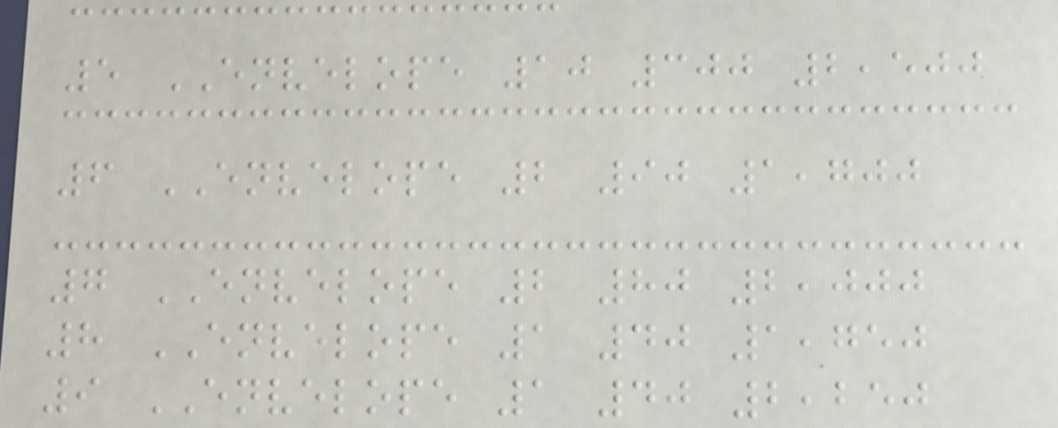5 ENVELOPE 10 300 2,500
6 ENVELOPE 2 90 1,700
7 ENVELOPE 2 80 2,000
8 ENVELOPE 1 40 1,750
9 ENVELOPE 1 40 2,250
